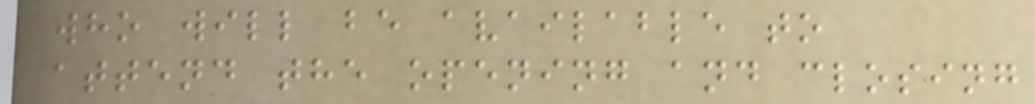who will be available to
attend the opening and closing
